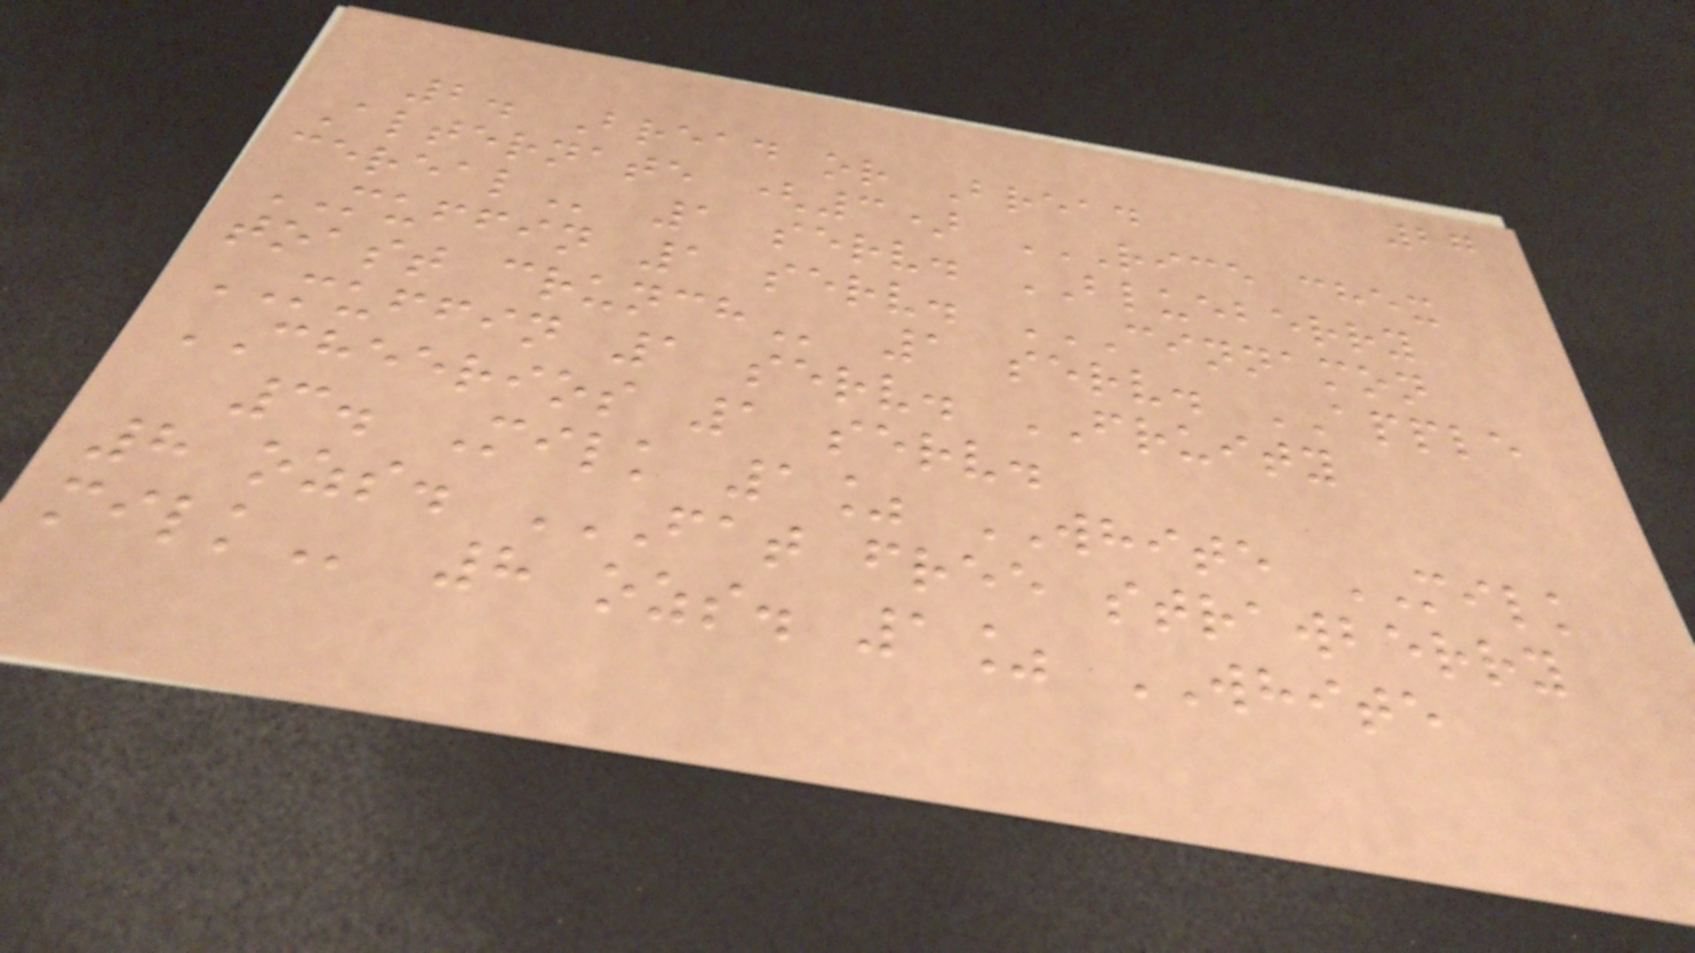27
2. Bread or Bread
Alternate (3) RICE CHEX
CEREAL 1 serv. BLUEBERRY
MUFFIN 1 serv. CINNAMON
TOAST CRUNCH 1 serv. APPLE
MUFFIN 1 serv. FRUITY
CHEERIOS 1 serv.
3. Milk 1% WHITE MILK
8 ozs. FAT FREE STRAWBERRY
MILK 8 ozs. 1% WHITE
